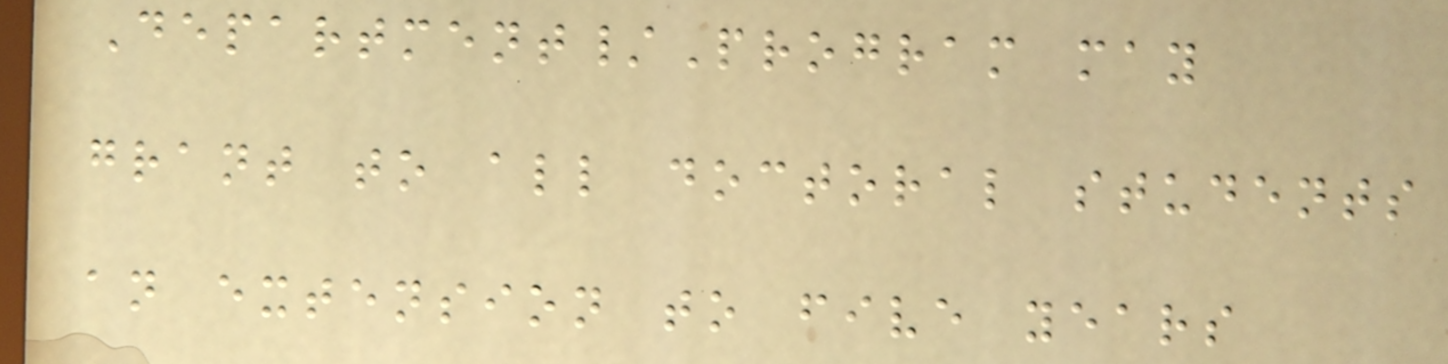Department/Program may
grant to all doctoral students
an extension to five years
